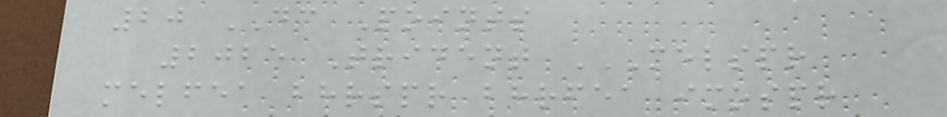20 DC Points
2025 Trident MELSPR
MELFEA BHRSPR BHRFEA IMOSPR
